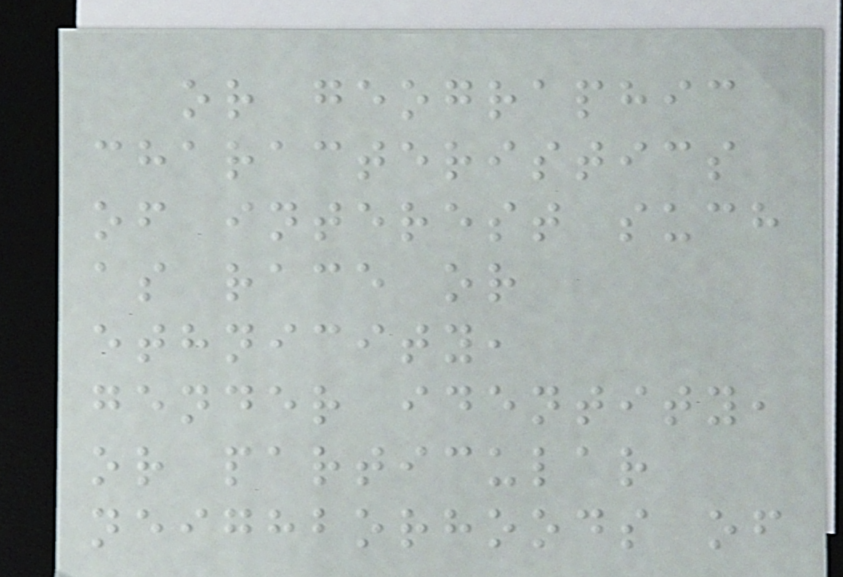or geographic
characteristics
of interest such
as race or
ethnicity,
gender identity,
or particular
neighborhoods of
